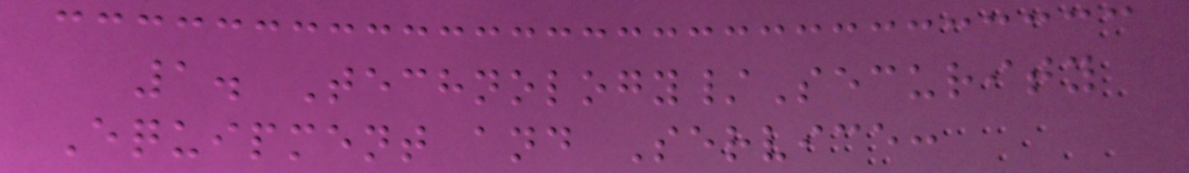1. Technology/Security
Equipment and Service:
